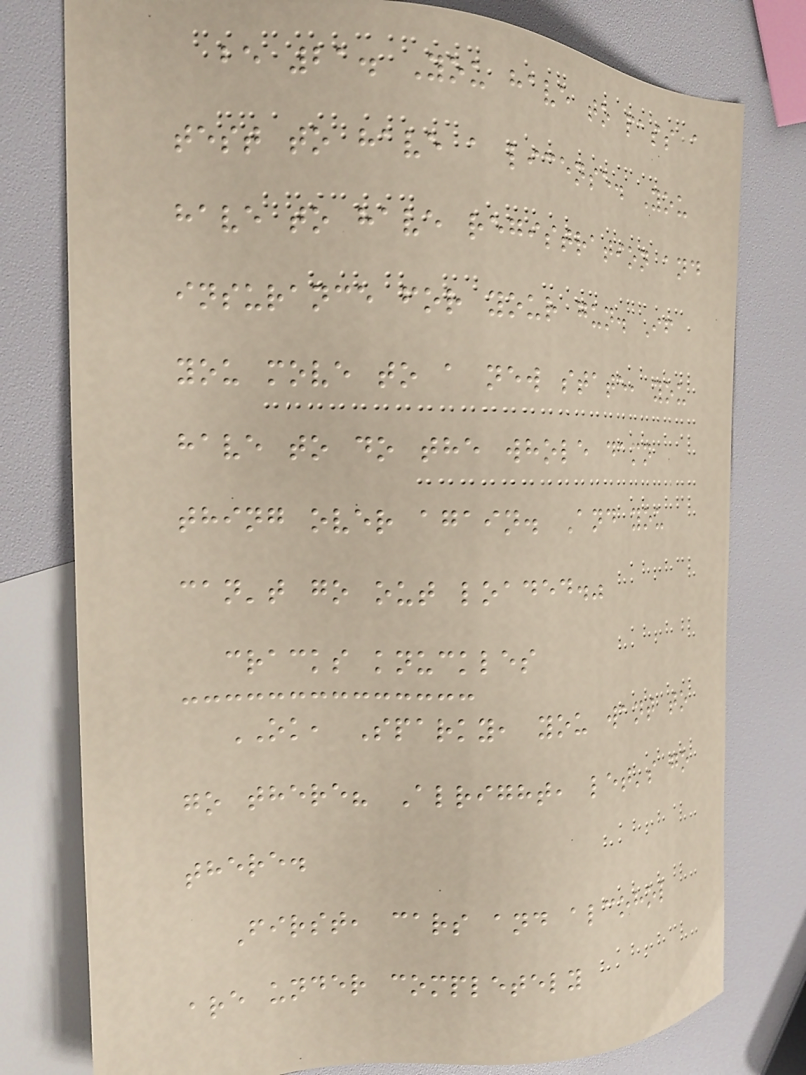be 21. You have to pass a
test to have a license. You
have to have registration and
insurance for your gun. If
you move to a new state, you
have to do the whole damn
thing over again. And you
can't go out loaded."
cracks knuckles
OK, Sparky, you want to
go there? Alright, let's go
there.
First, cars and alcohol
are under completely
